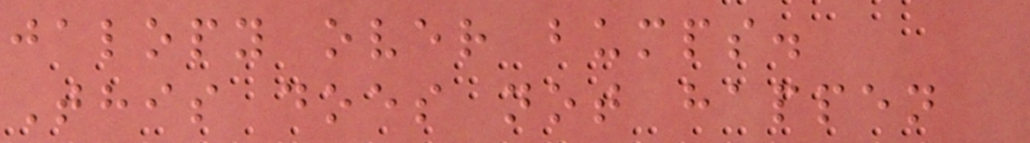jalopy over bumps.
This does not happen
